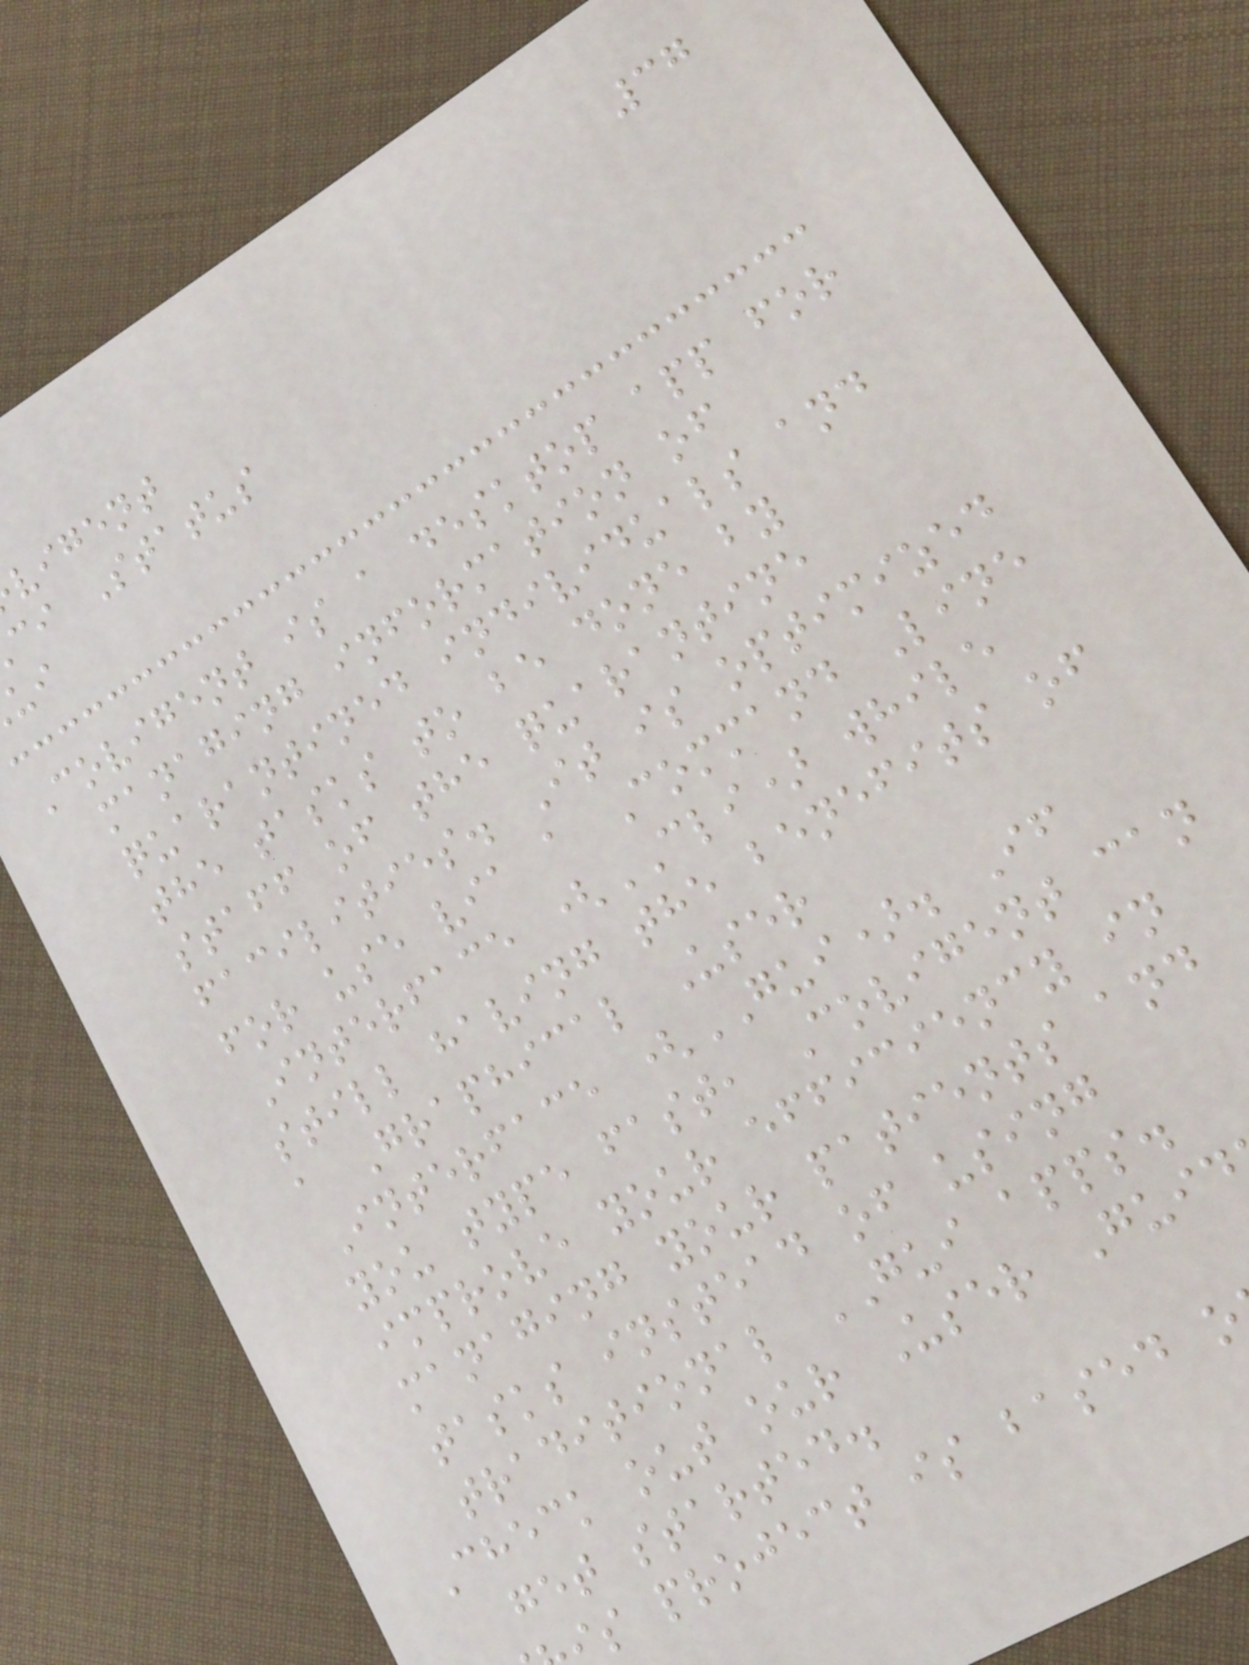37
vigent
ci Status
Covigent is a desktop app for
managing information of
quarantined individuals and
the tasks to be done by
staff of the quarantine
facilities. It is optimized
for use via a Command Line
Interface (CLI) while
still having the benefits of
a Graphical User
Interface (GUI). If
you type fast, Covigent can
improve your efficiency in
managing your patients and
tasks instead of using
traditional GUI apps.
Check out our User Guid
get started.
s project is based o
